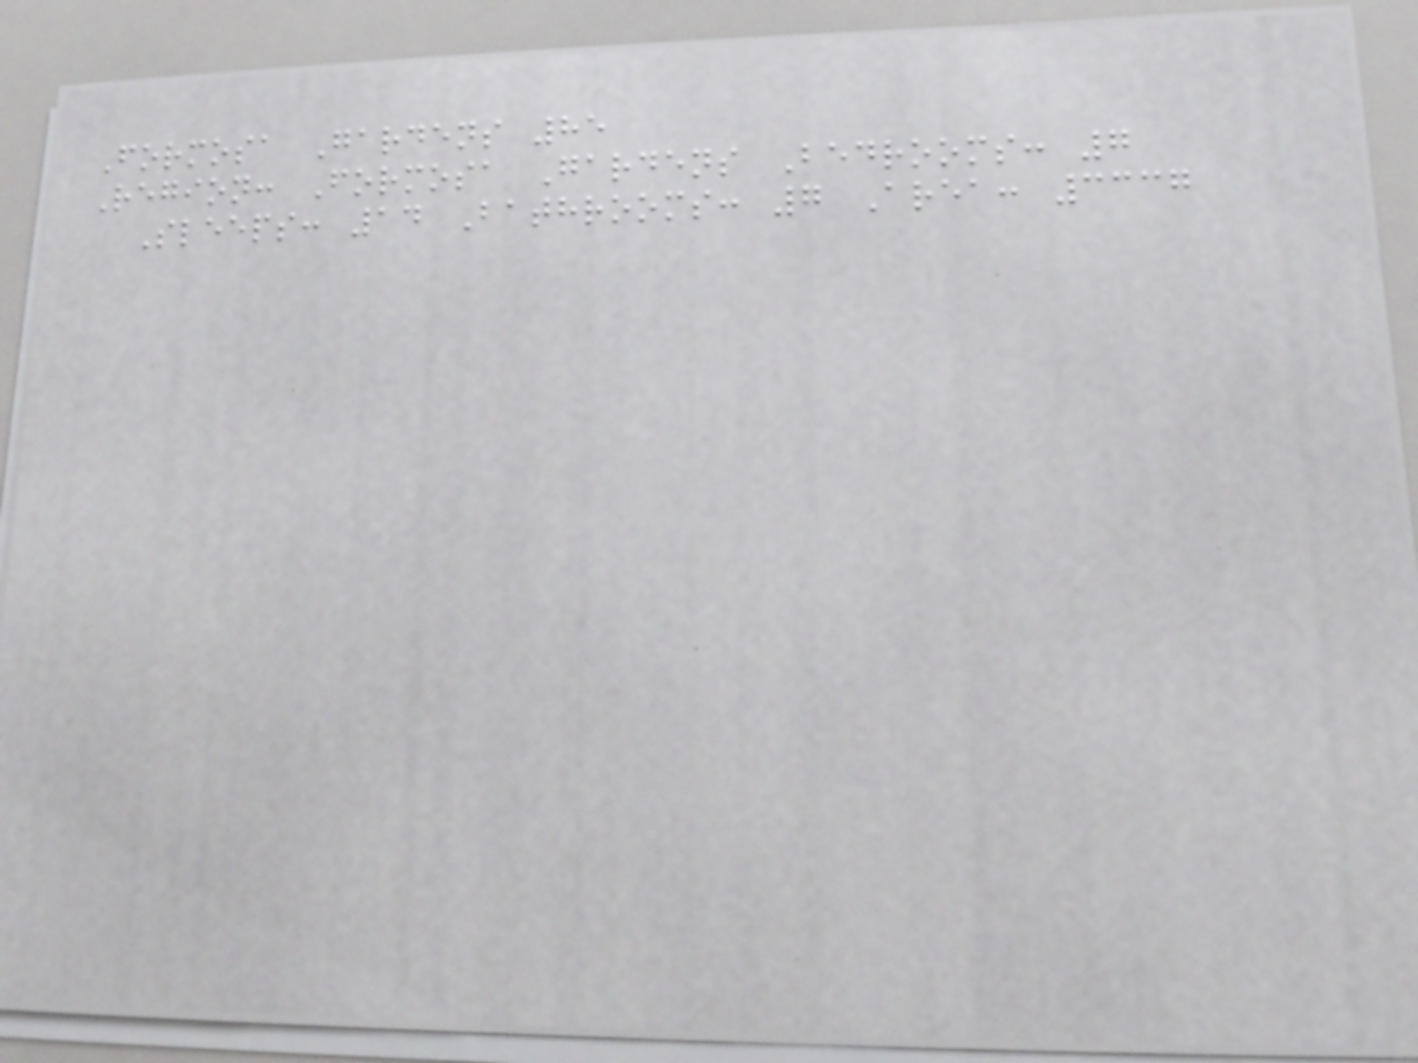Formosa Gardens 85
Region: Formosa Gardens Bedrooms: 7
Sleeps: 14 Bathrooms: 7 Area: 3337
